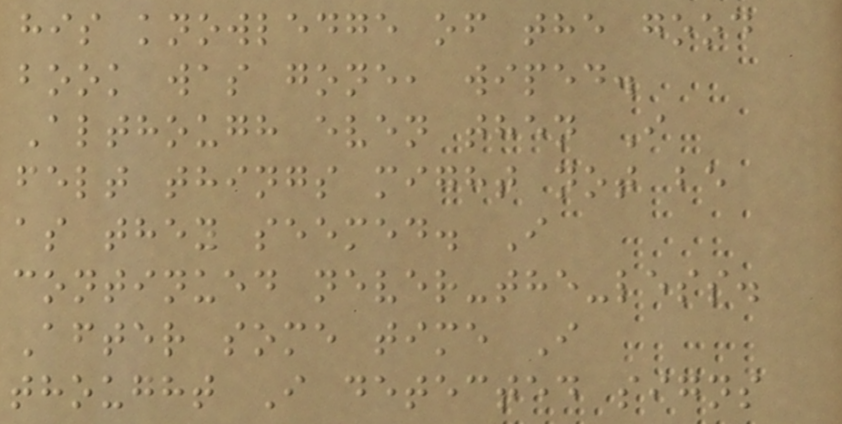his knowledge of the good
book was gone, wiped.
Although even then I
felt things might not be
as they seemed. I
continued never-the-less.
After some time I
thought I detected signs
